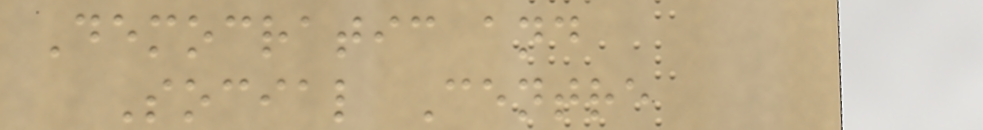Democratic and
Social Centre
